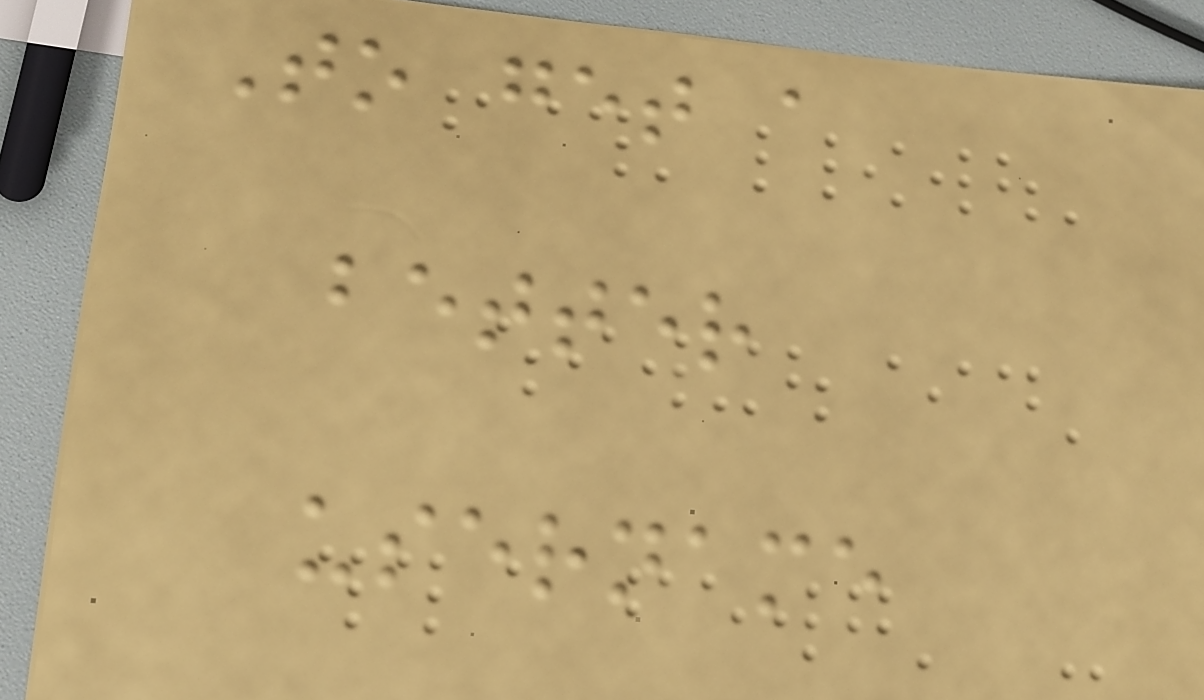To get a
better
username
